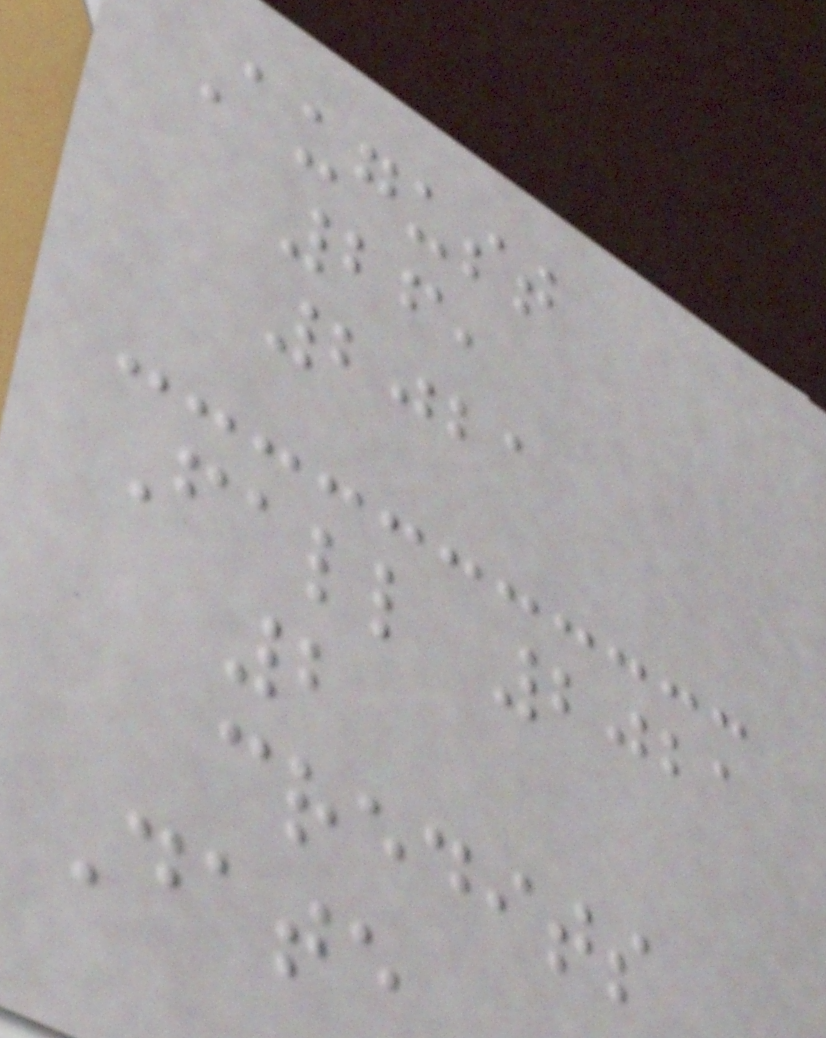August
26,
2021
Fall 2021
2
credits
Date
